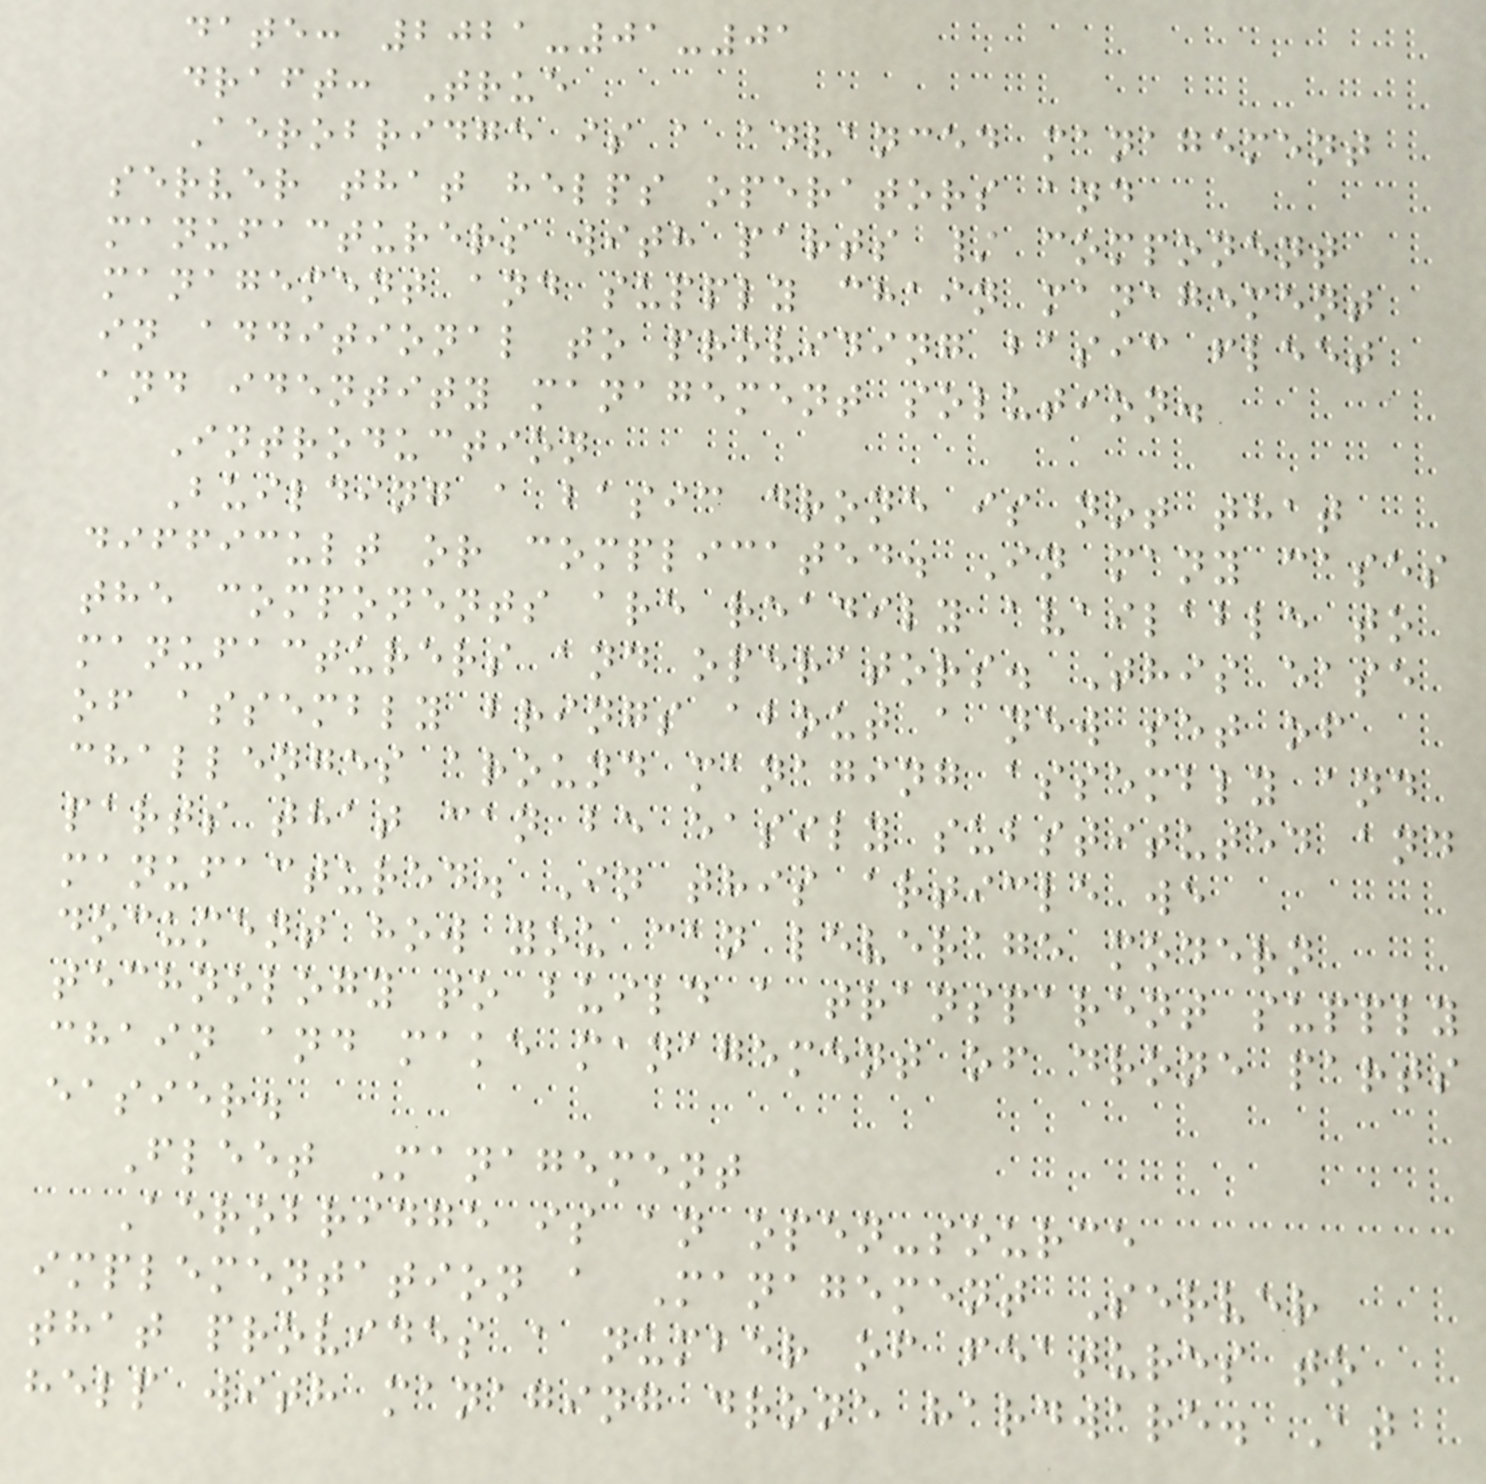date: 2021-01-01
draft: True
Aerobridge is a advanced management
server that helps operators and
manufacturers with parts / component
management and supply chain management
in additional to providing basic fleet
and identity management solution.
Introduction
Building a basic drone is not that
difficult or complicated. In many cases
the components are readily available to
manufacturers and operators. This ease
of assembly brings about a new set of
challenges around managing assembly and
parts that can be easily substituted and
manufactured. In this article we
document how you can leverage modern
technology to build a transparent supply
chain and make management of drone parts
easier.
Fleet Management
Aerobridge is an open-source
implementation a Management Server
that provides a number of features to
help with managing drone hardware. At
